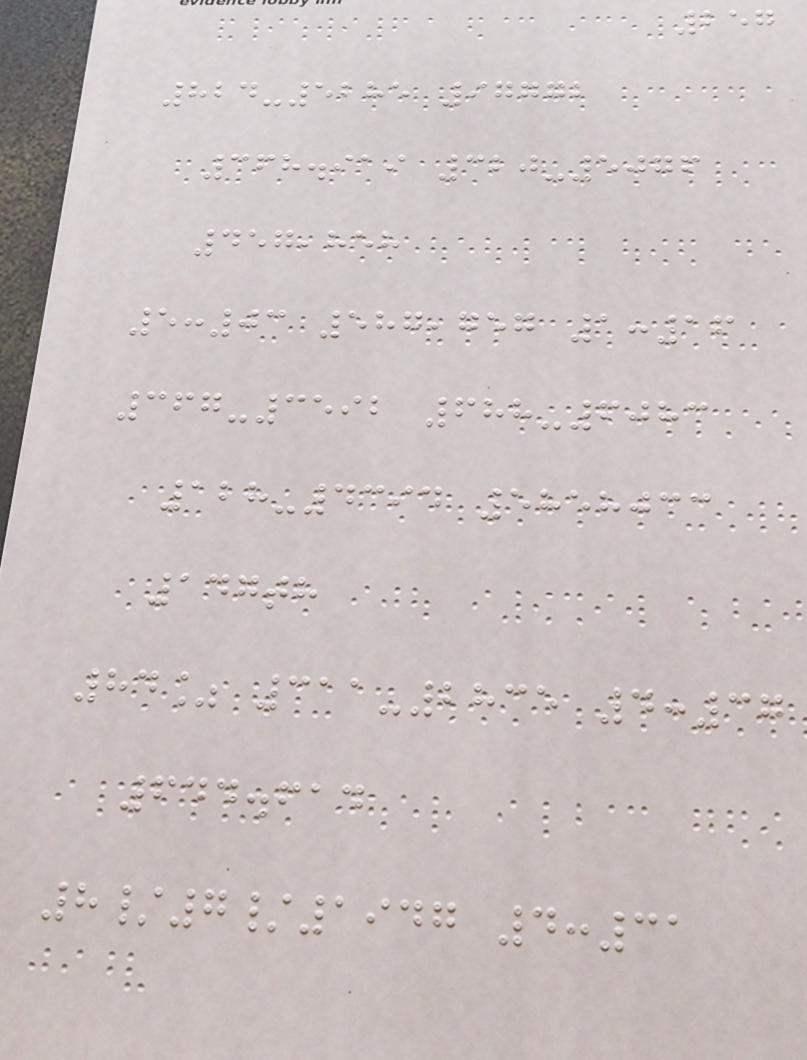257
824-5285 97772
368.919 320-5076
457,858
5:03 587,757 1:16
367-3592 688-6083
128-4394 5858033
147th
84% 311-2835 4:37
644.614
8/7/1947 4:31
